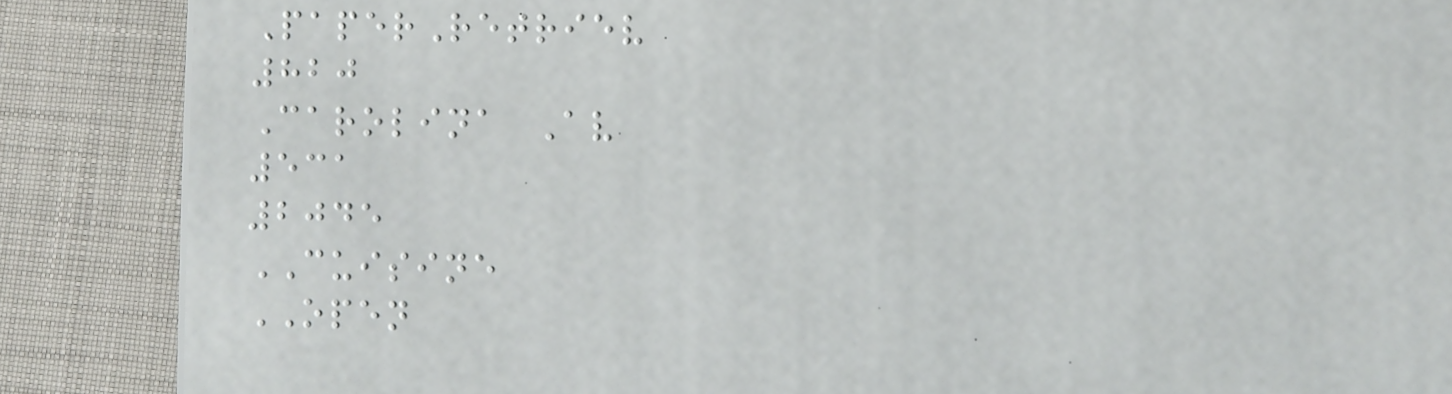PaperRetriev
820
Carolina Av
531
2045
CUISINE
OPEN
